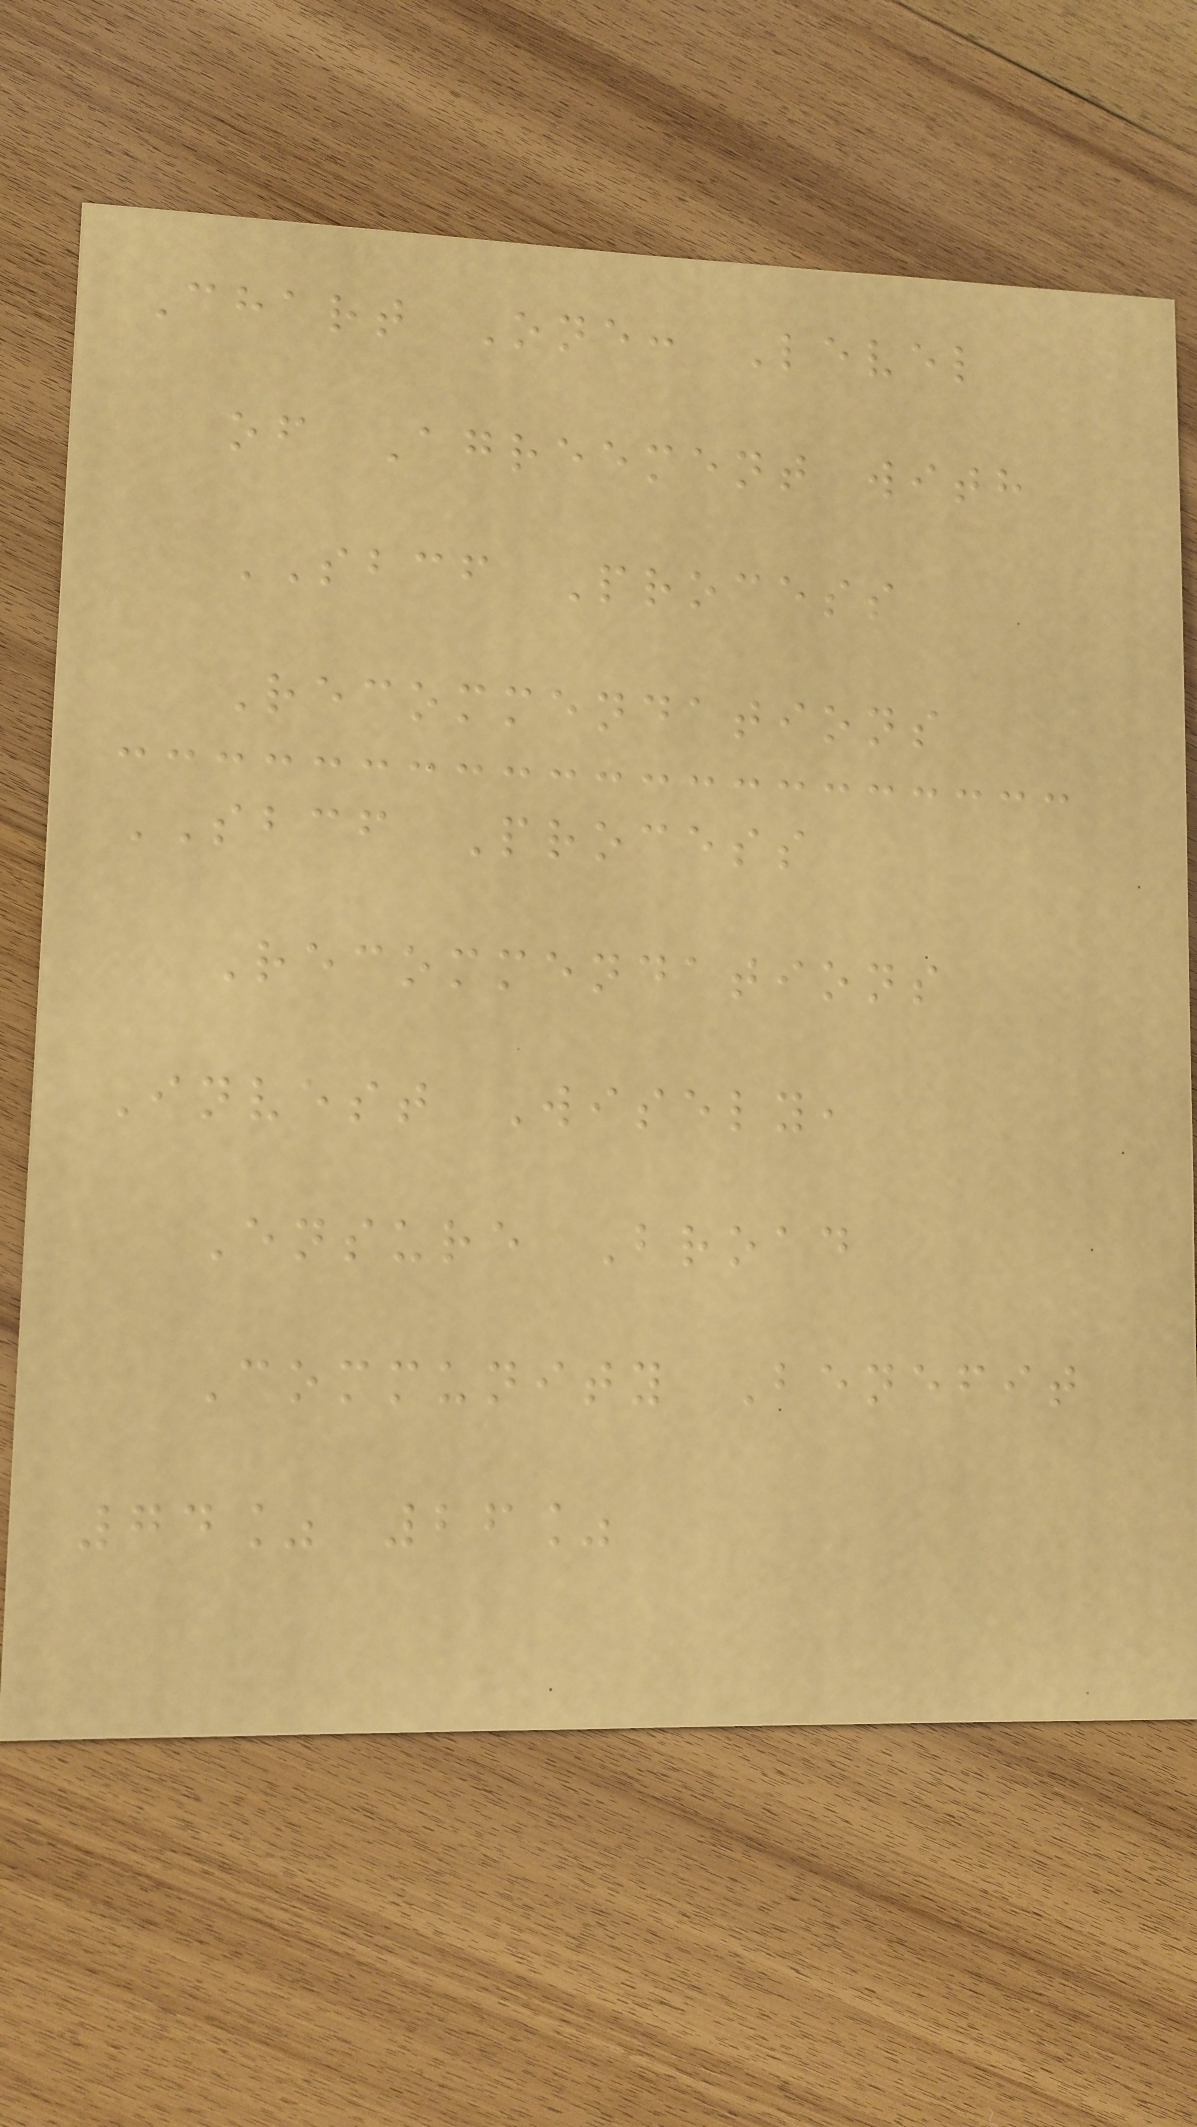Chart One: Level
of Agreement with
SBCF Process
Recommendations
SBCF Process
Recommendations
Invest Wisely,
Ensure Broad
Community Benefit
74% 26%
